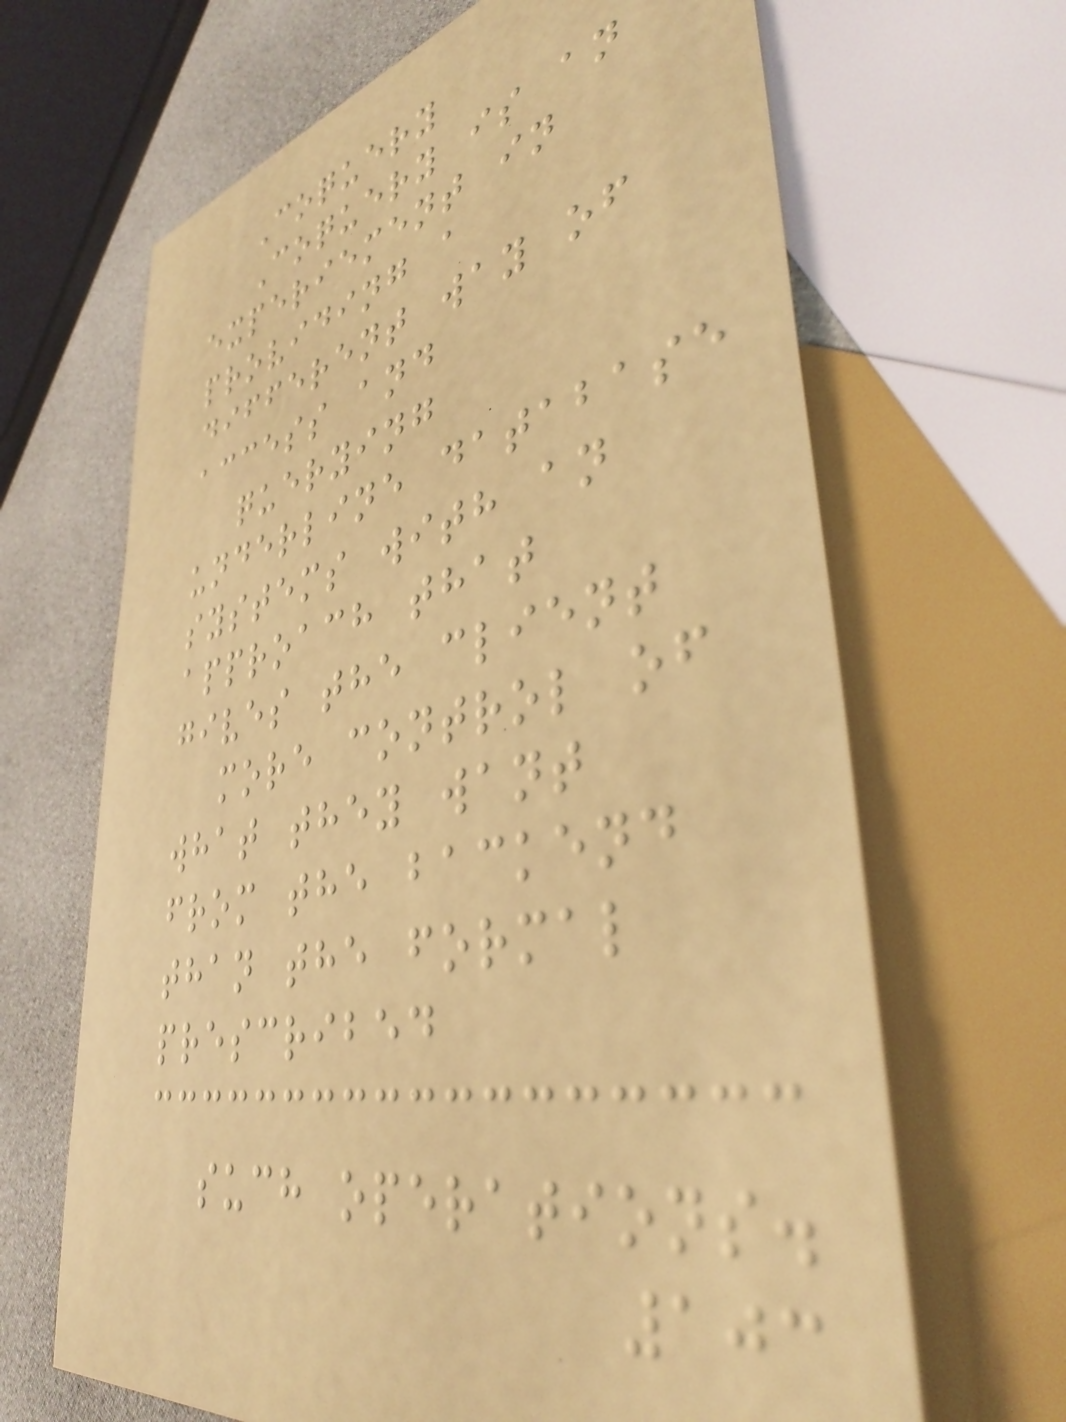Coquery
Coquery is an
experiement in
providing a
different way of
access and
querying
underline database
systems with an
approach that
gives the client
more control of
what they want
from the backend
than the formal
prescribed
such operations.
103
